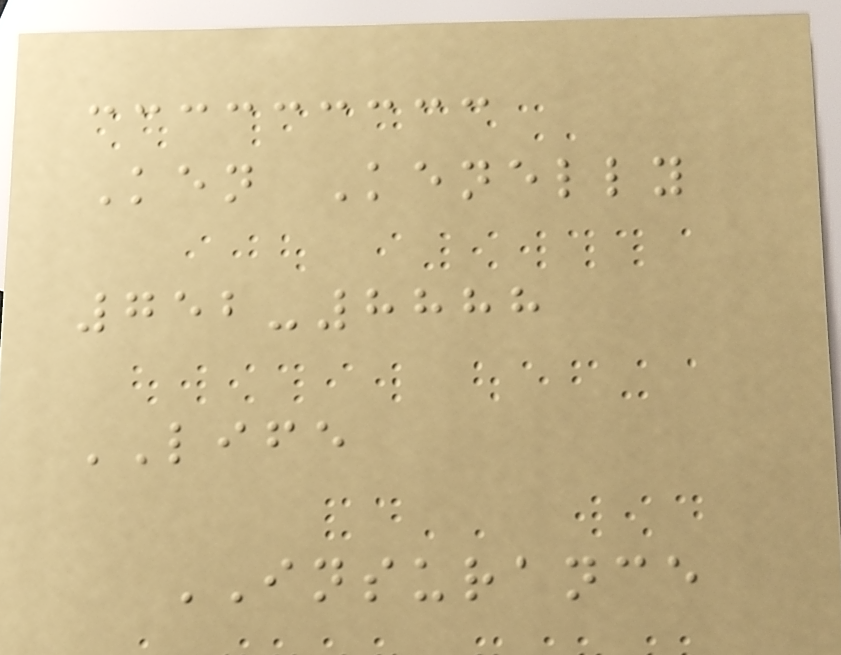Ken Kenelly
752-8888
LIFE
INSURANCE
